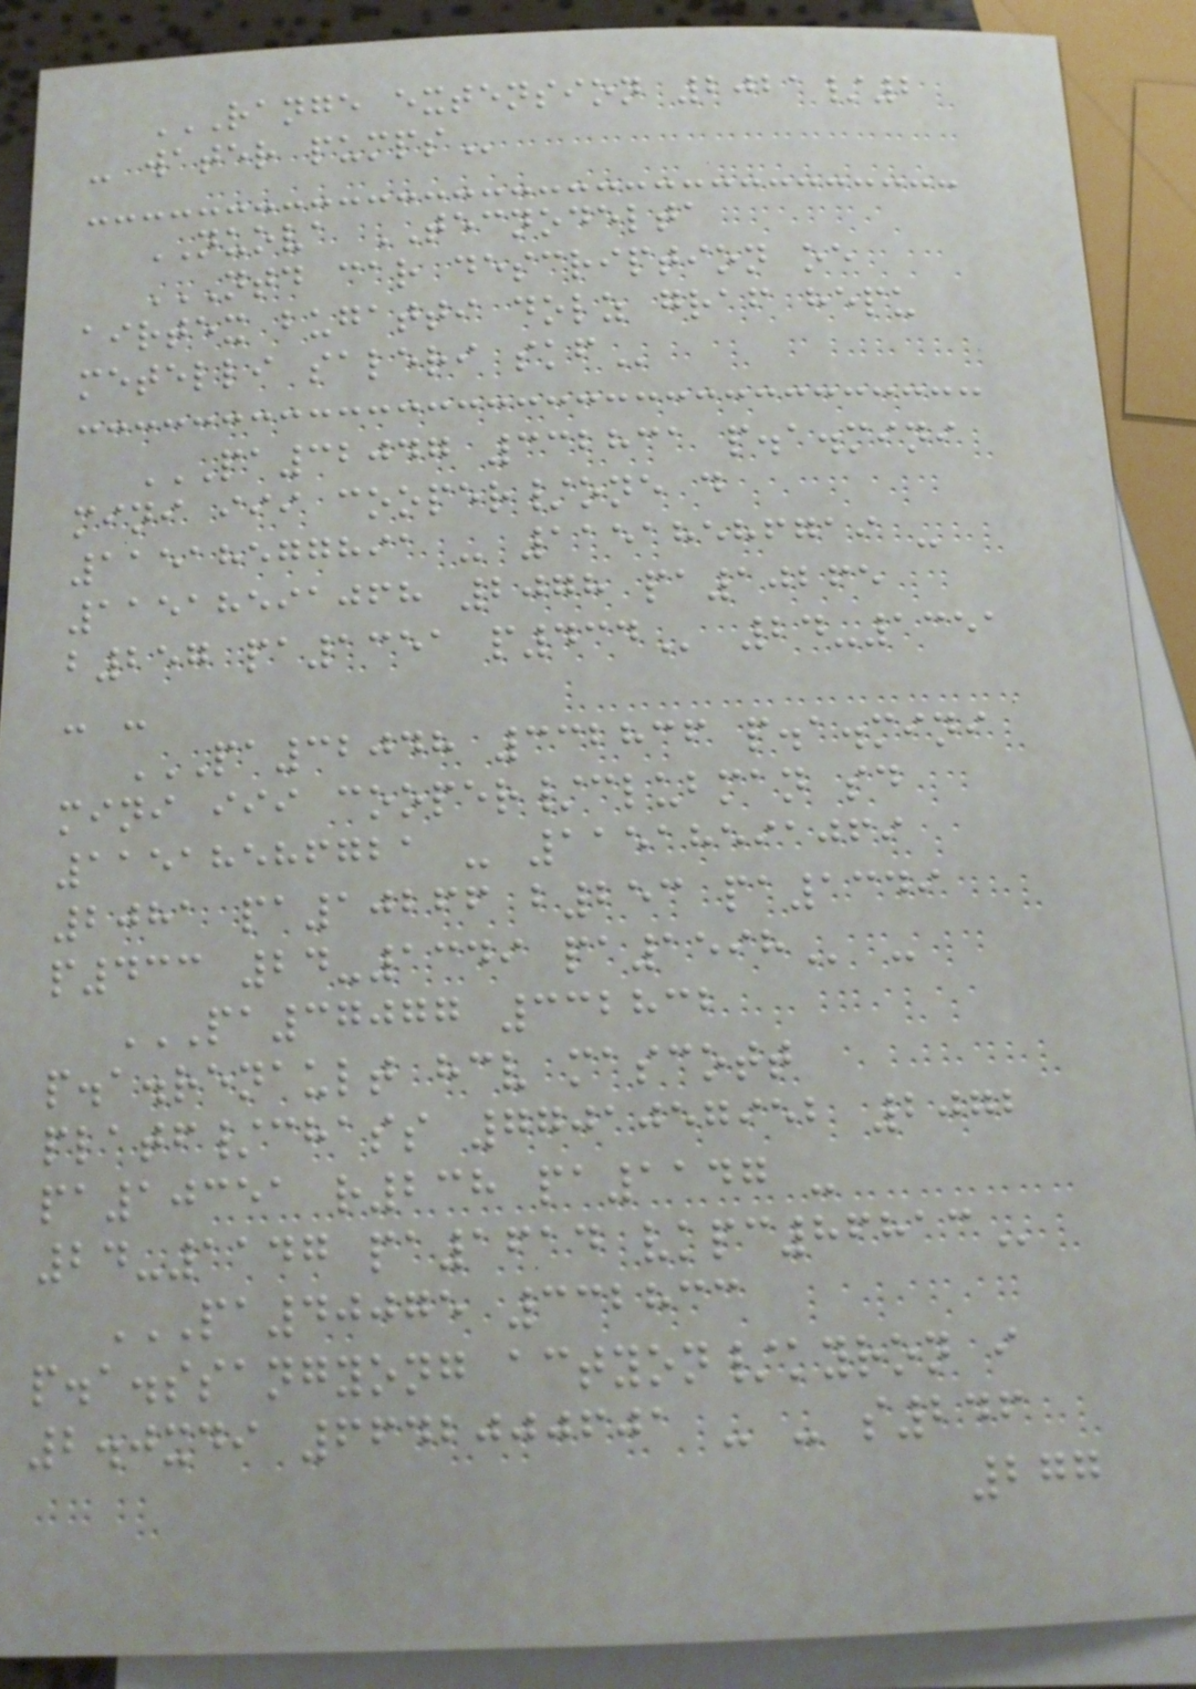RANGE EXTENSION 2021/2
- WATER PUMPS
NUOVA TECNODELTA
NTD CAR DESCRIPTION OE
AIRTEX BUGATTI DOLZ GRAF HEPU
METELLI SALERI SKF
PA32047 332831 P.A.MINI
MINI III COOPER/ONE D
11518577891 - 11518586719 -
11518591068 2078 PA10265
B257 PA1351 P434 24-1351
- -
PA32048 332836 P.A.MINI
MINI III COOPER/CLUBMAN SD
11518586721 - 11518591069
2081 PA10266 B253 PA1349
P433 24-1349 PA1598 -
PA37077 332832
P.A.RENAULT HCV MASCOTT
PLATF/CHASS 7701057952 2072
PA10351 R238 PA1147 -
24-1147 PA1614 VKPC86813
PA40075 332833
P.A.SSANGYONG ACTYON/KYRON I
2.0XDI 6642000601 - - S246
277
